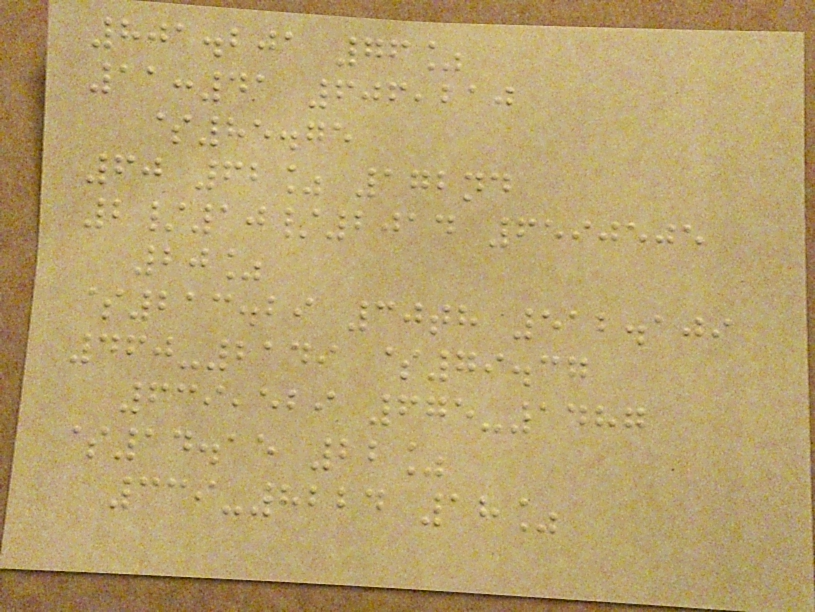801.201 76%
11:41 606,210
$85.75
60 62% 172nd
2/10/2014 6590505
20%
$213.29 30th 512.109
460-2149 $79.37
639,529 675-1487
$14.15 22%
339-8224 18%
